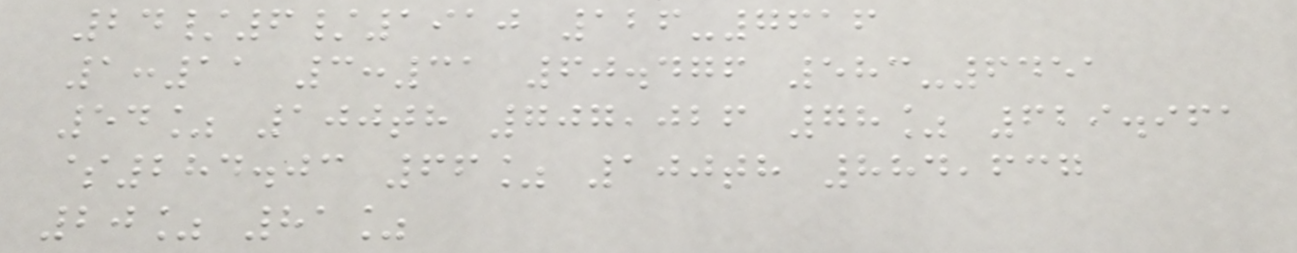24/6/1910 126-7616
1:11 3:31 60.476 583-6451
54% 100th 707,026 78% 629.961
$284.03 66% 100th 884,637
20% 81%
